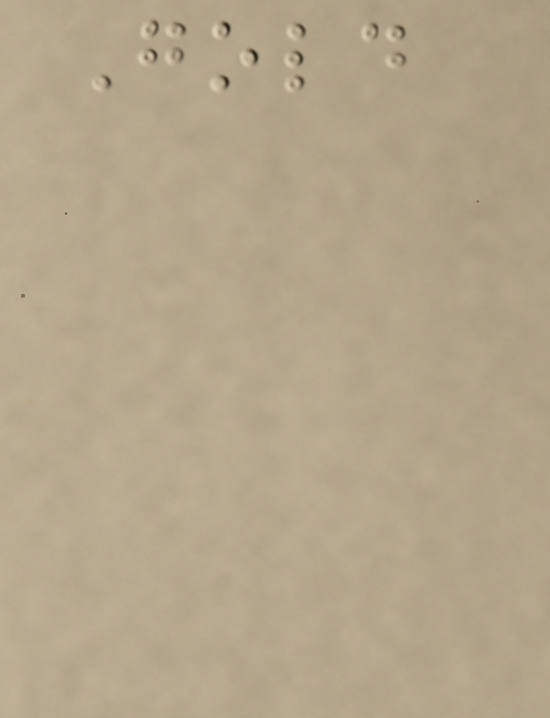Gold
